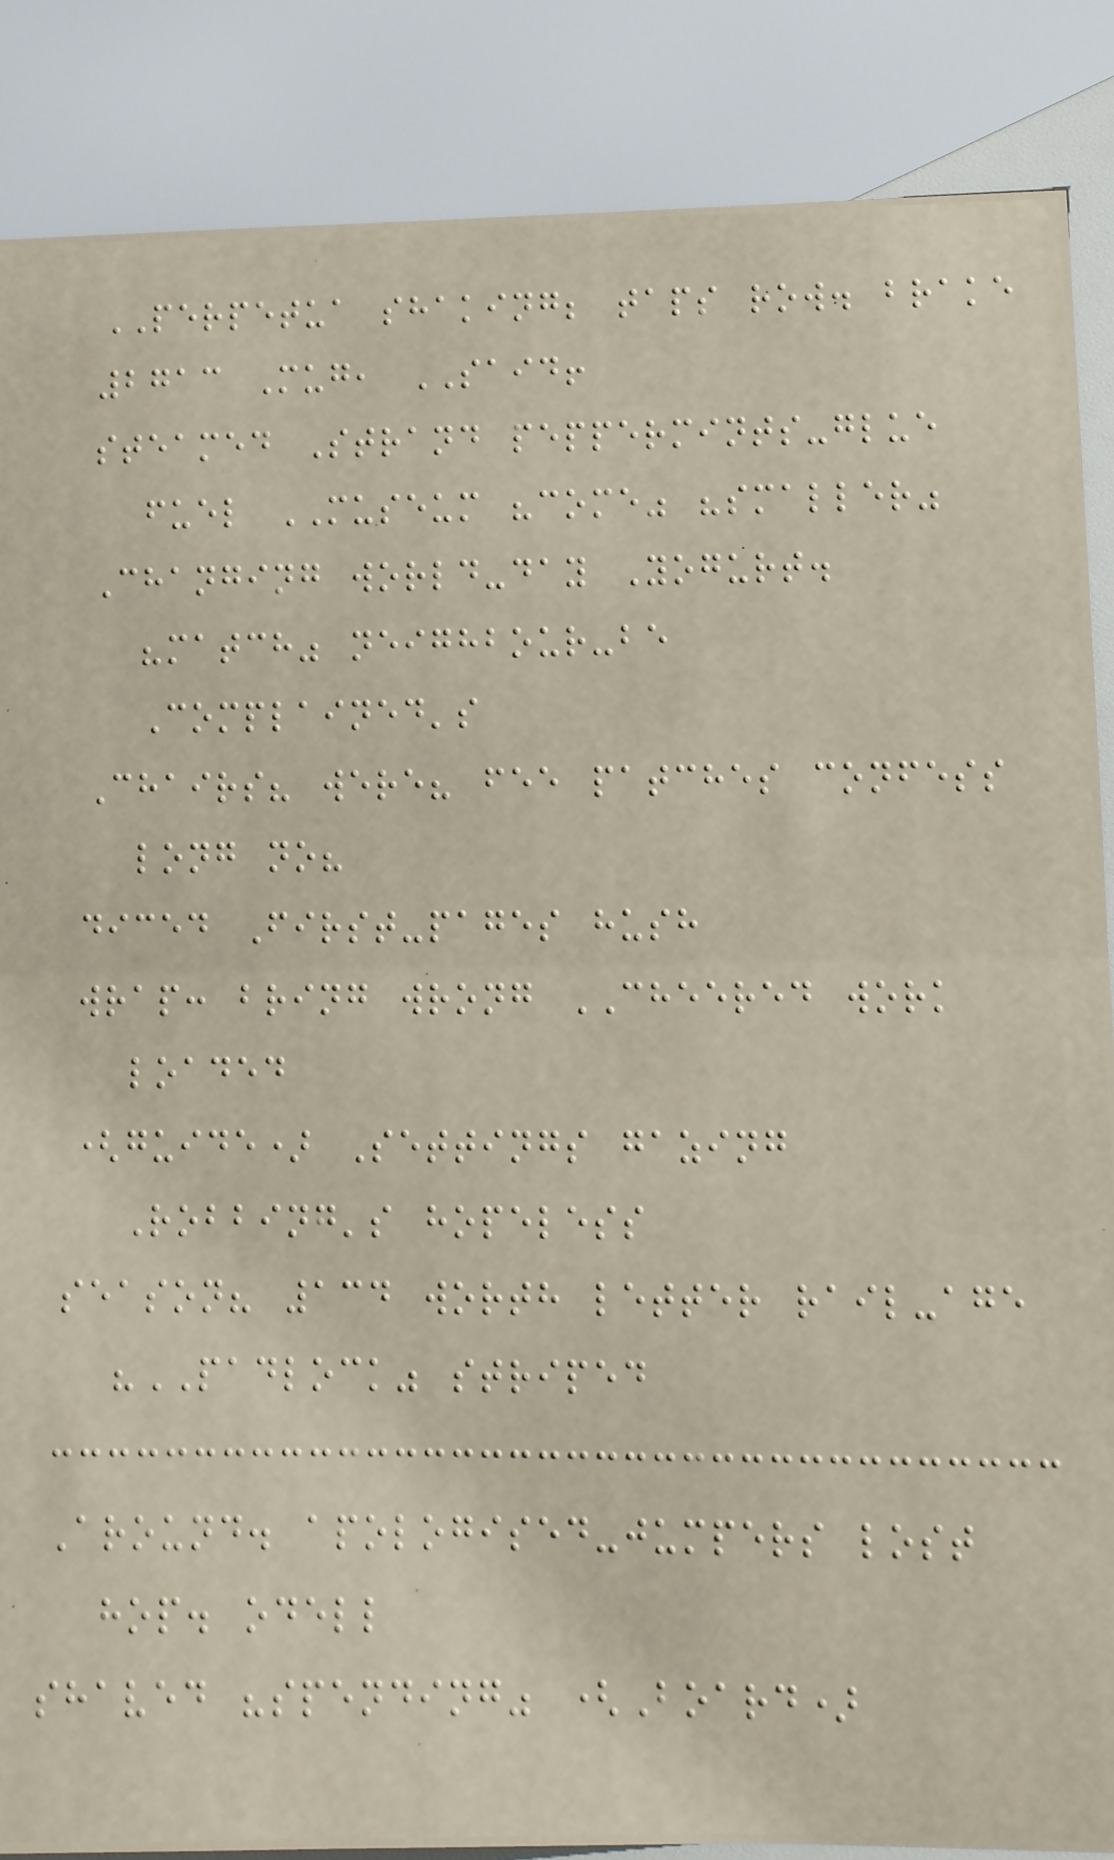PERPETUA shaking; taps row. brake
2713 Mug, SAID!
steamed Strand peppermints-glue
fuel MUSEUM "come" "smaller"
Changing world-day Yogurt.
"match" neighbour-be
Complained's
Chairs? were? fee patches confess
long no?
diced First-pages hush
wrap: bring wrong CHEERED work
loaded
(guide) Settings gazing
Robbing's hopeless
season? 134 worth letter rail-age
"PADLOCK" striped
Around. apologised-jumpers lost
hop. odell
shaved "spending" (Board)
